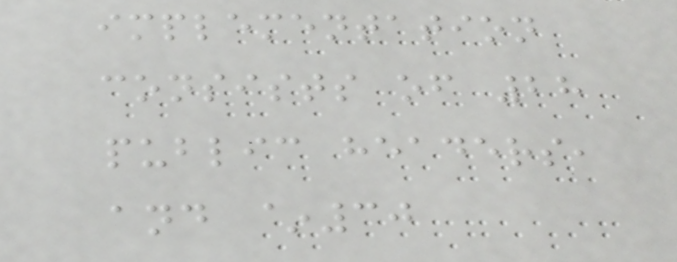implementation
consists of 28
public headers,
and ~30
